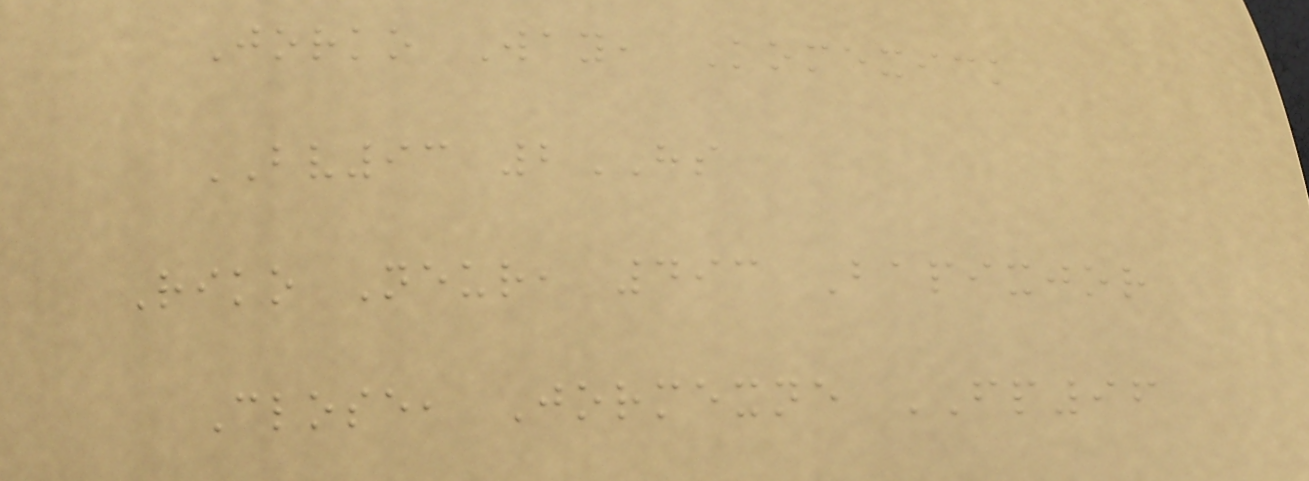Jorko Way, Komexick
BV93 2HS
Riko Neur, 493 Bapixjor
Close, Jormexne FP96
